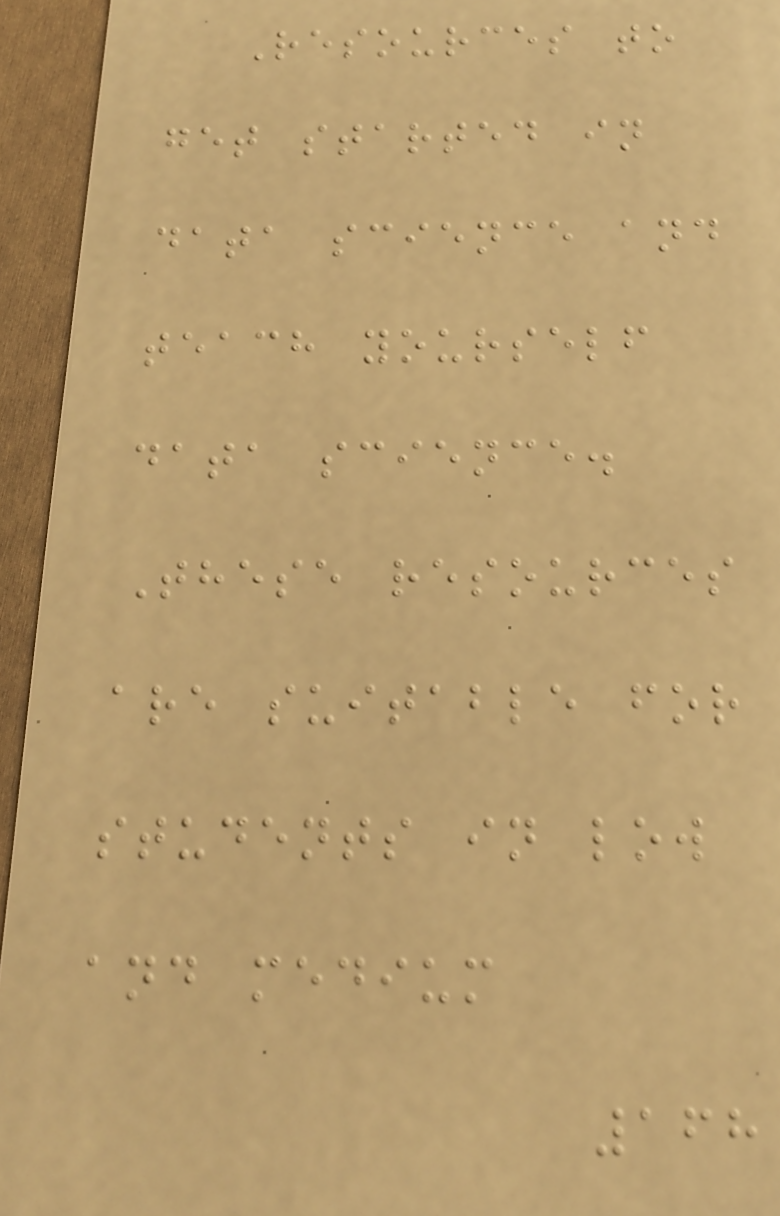Resources to
get started in
data science and
teach yourself
data science.
These resources
are suitable for
students in low
and medium
168
